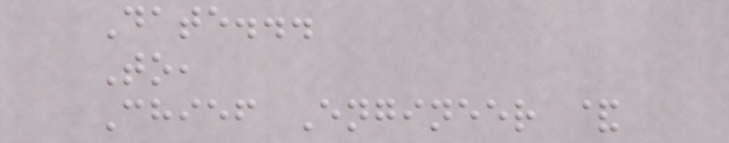Date...
To,
Chief Engineer &
